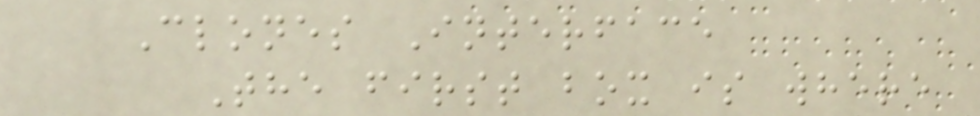Clones Interface
The first box is where
